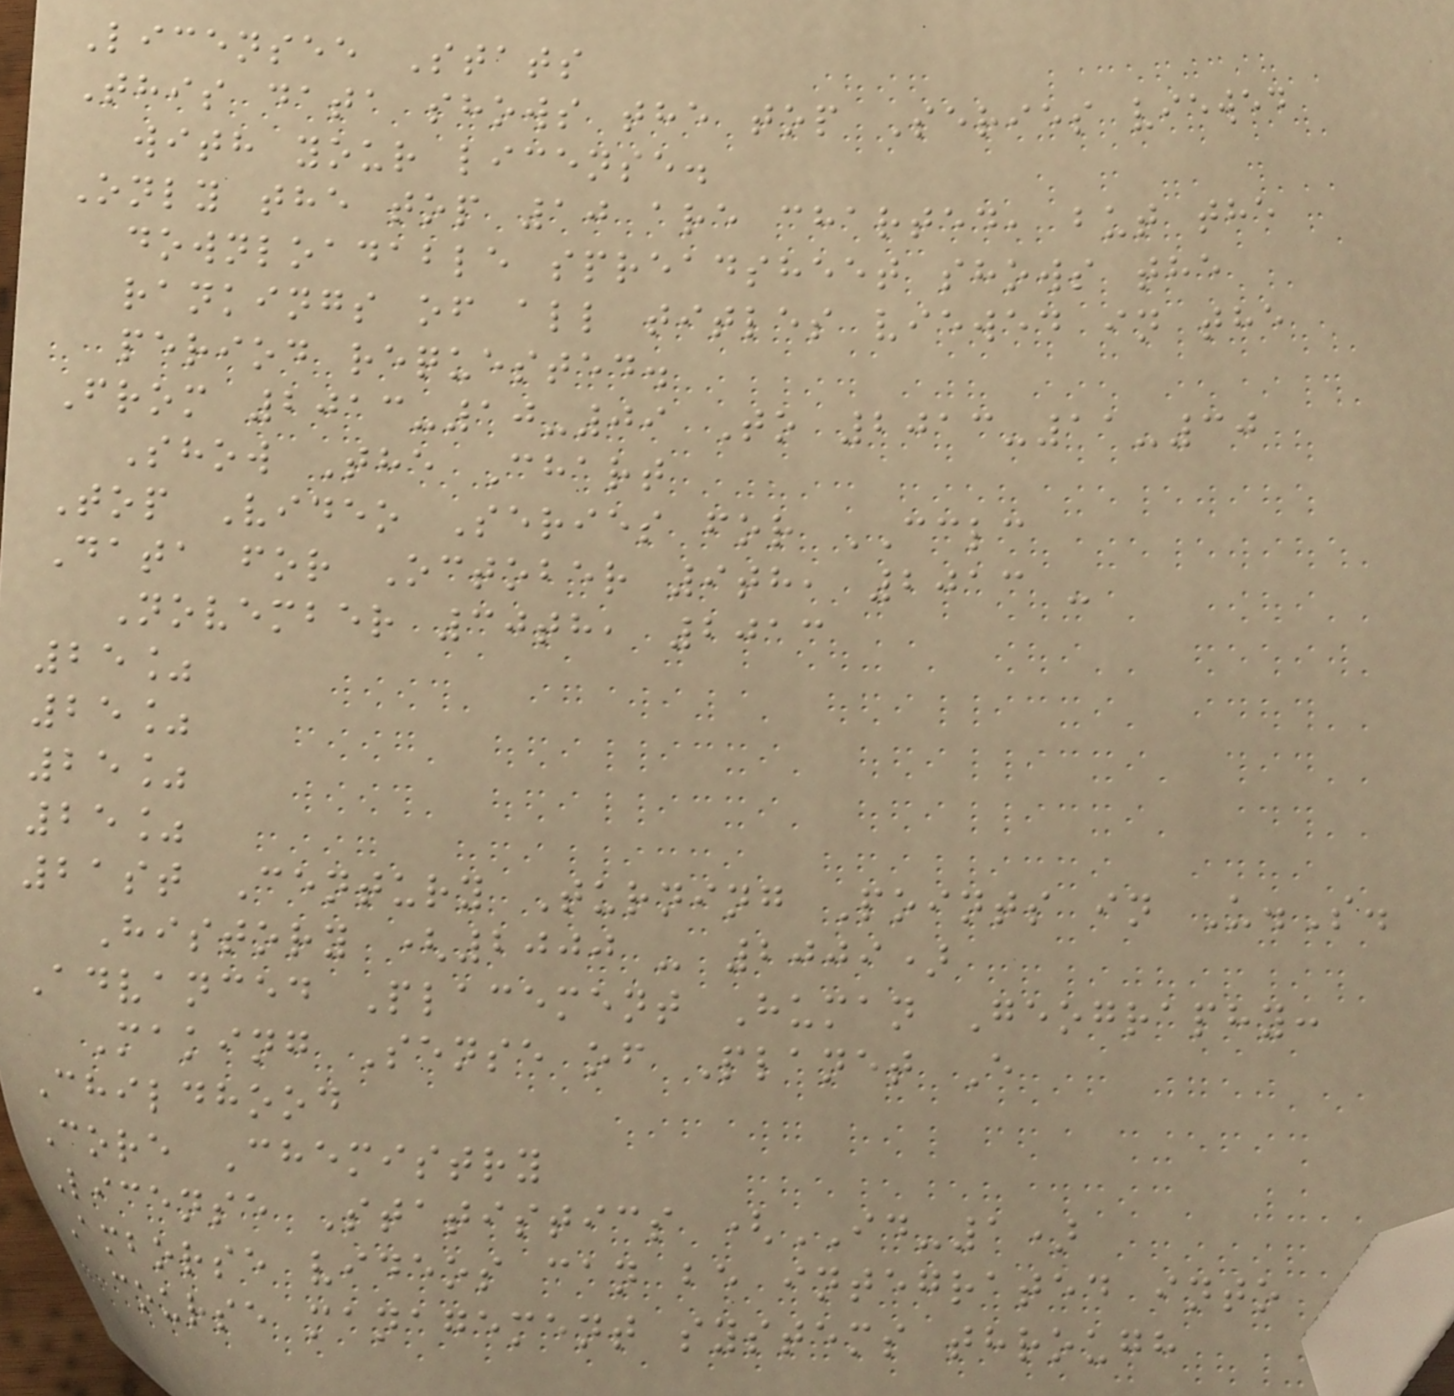Licensee Stats
This data shows the top Series viewed
with your license.
Only the top 10 are charted, but the
downloadable spreadsheet shows the
rankings of all titles viewed in the
period requested.
From 2013-10-09 To 2013-11-30
Show The Chart
Top Video Series for CCLC
Data for October 9th, 2013 -
November 30th, 2013
25%
25%
25%
25%
21st Century Turning Points in U.S.
History (2000 - 2009)
Advanced Placement Human Geography:
Making Sense of Planet E
Childhood
Core Chemistry
License Statistics (ID-1)
Amborse videos can be integrated into
course management systems through
